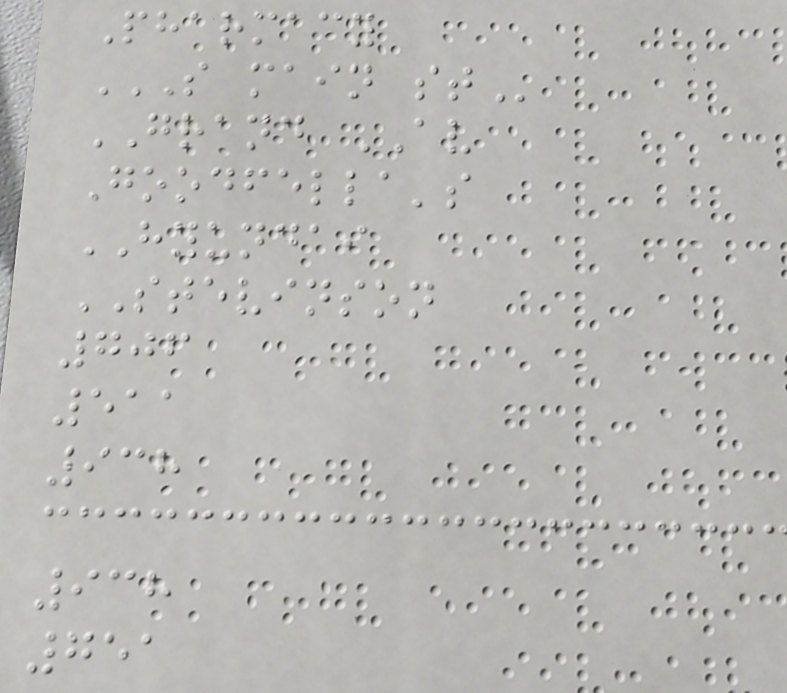Pharmacy
S MAIN ST
GRAND AV
Goodfella's
HYUNDAI
STEVINSON
706
511
938
938
751
